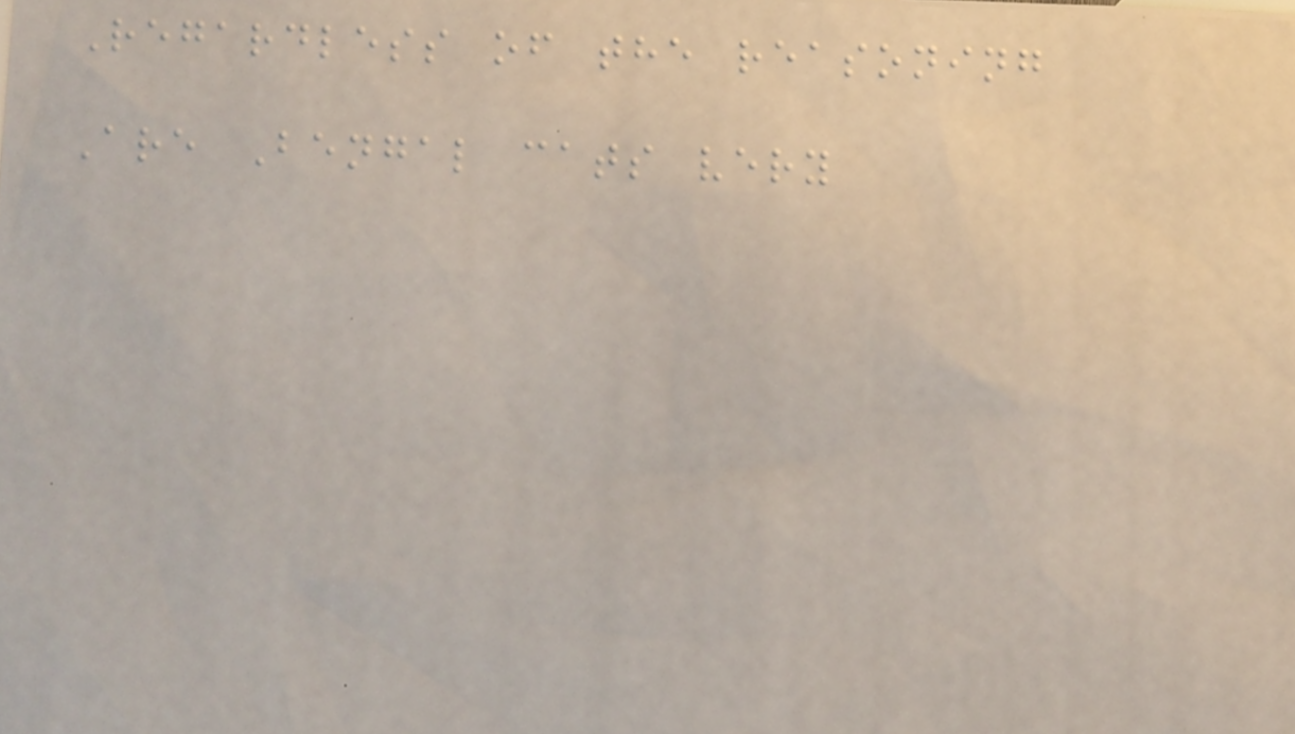Regardless of the reasoning
Are Bengal cats very
